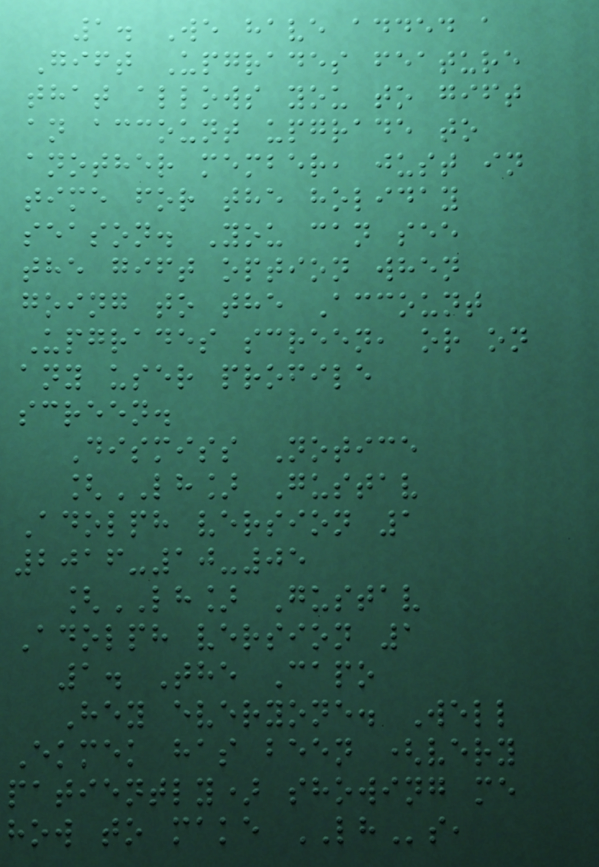1. We have added a
Gift Upgrades feature
that allows you to gift
an account upgrade to
another member, just in
time for the holiday
season. You can see
the gift option when
going to the Account
Upgrades screen, or on
any user profile
screen.
Dismiss Notice
[LH] Gustav
Adolph version 1
2016-10-05
[LH] Gustav
Adolph version 1
1. The Capo
Hey everyone. Well
Ekmek has been (very
patiently) showing me
how to make LHs,
